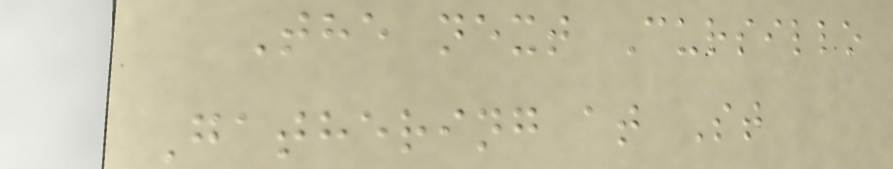The next Cursillo
Gathering at St
